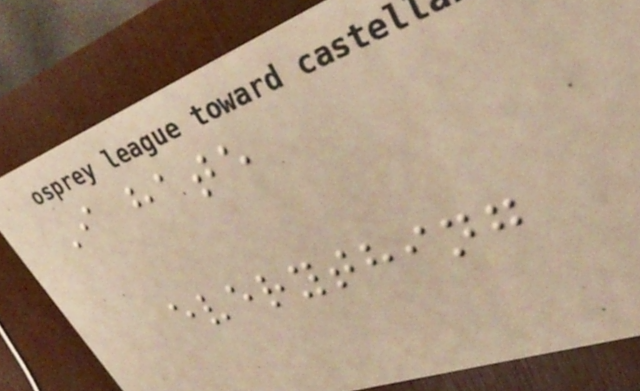I hate
everything
